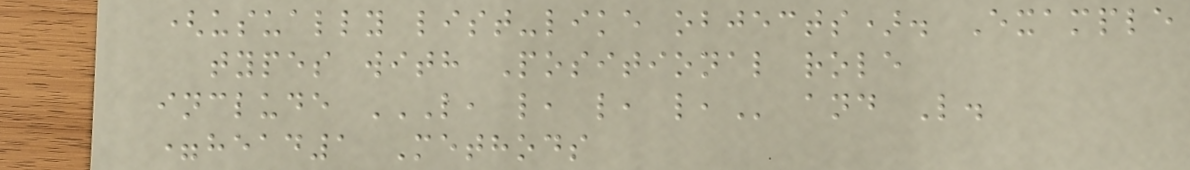(usually list-like objects). Example
types with Positional role
include L, L, L, L, and L.
=head1 Methods
